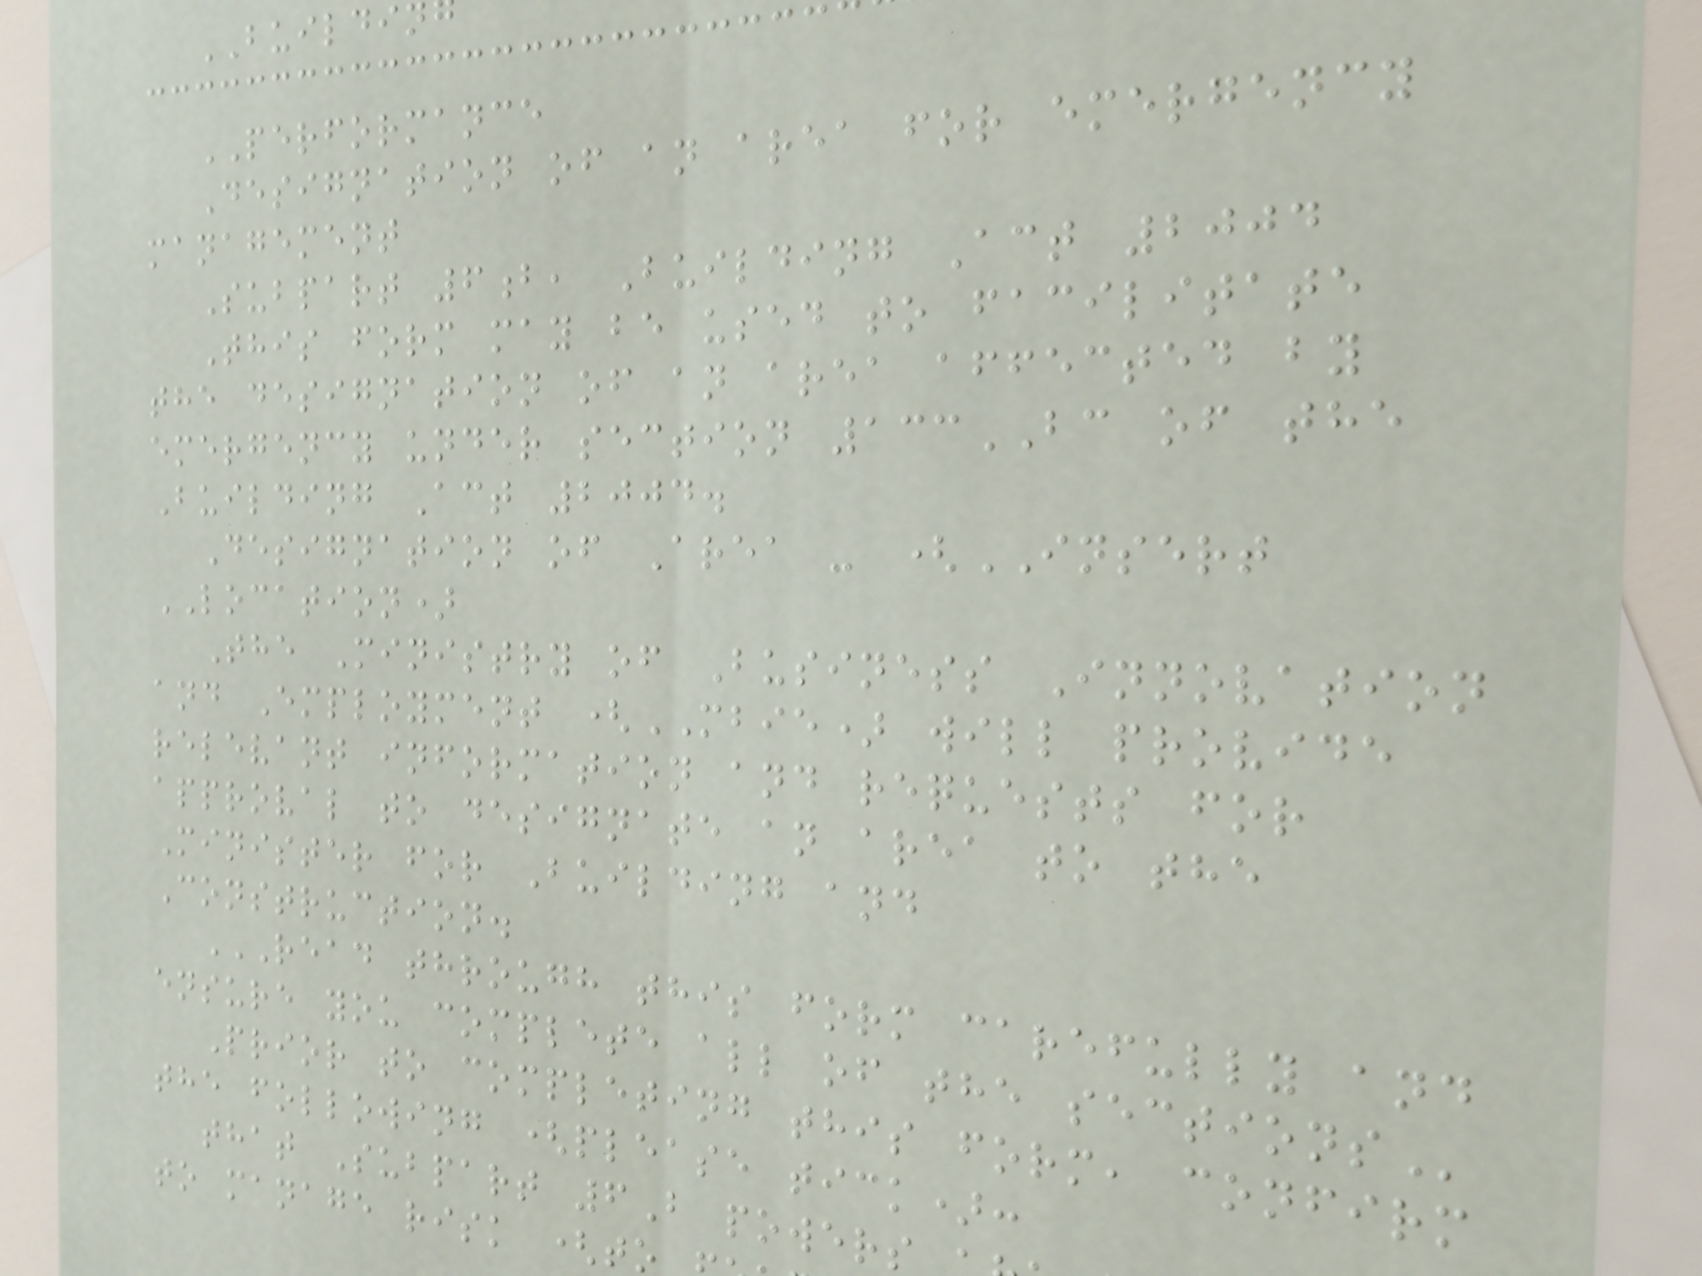BUILDIN
PERFORMANCE
Designation of an area for emergency
management
Subpart 6b, Building Act 2004
This form may be used to facilitate
the designation of an area affected by
emergency under section 133BC of the
Building Act 2004.
Designation of Area - (INSERT
LOCATION)
The Ministry of Business Innovation
and Employment (MBIE) will provide
relevant information and requests for
approval to designate an area to the
Minister for Building and
Construction.
READ THROUGH THIS FORM CAREFULLY AND
ensure you complete all of the
Prior to completing this form, confirm
the following (please tick):
that Subpart 6B powers
to manage risk (to
